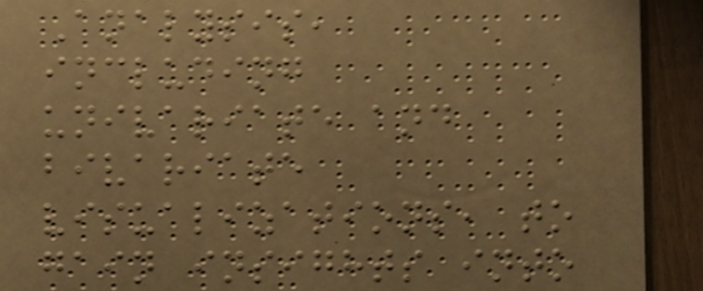Analysis,
including
univariate and
bivariate
visualizations, to
gain insights into
